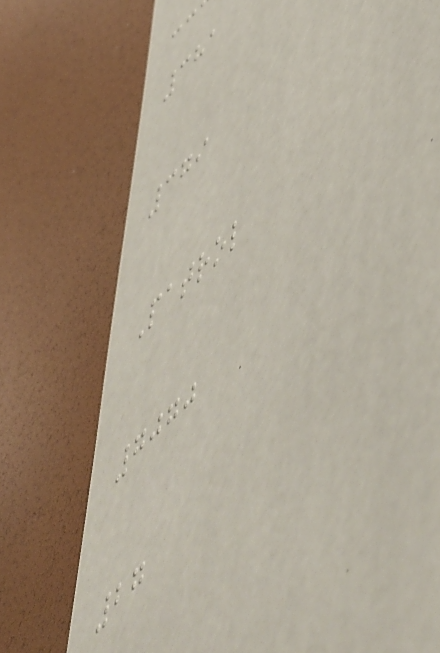381
379
Patrol
7070
27
